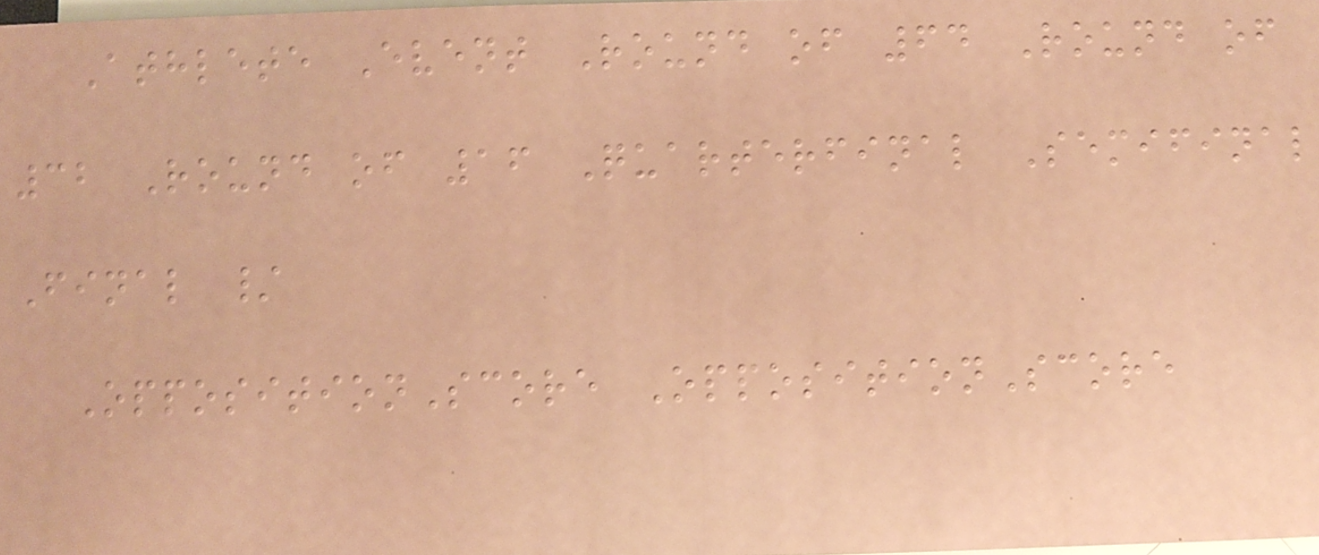Athlete Event Round of 64 Round of
32 Round of 16 Quarterfinal Semifinal
Final /
OppositionScore OppositionScore
